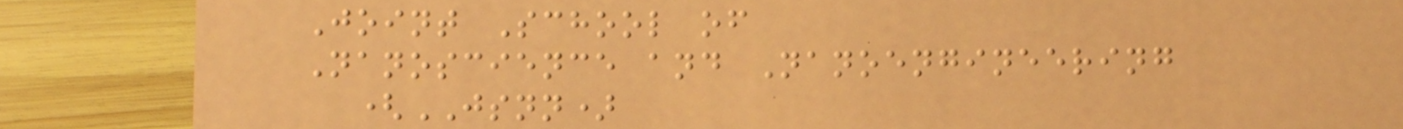Joint School of
Nanoscience and Nanoengineering
(JSNN)
